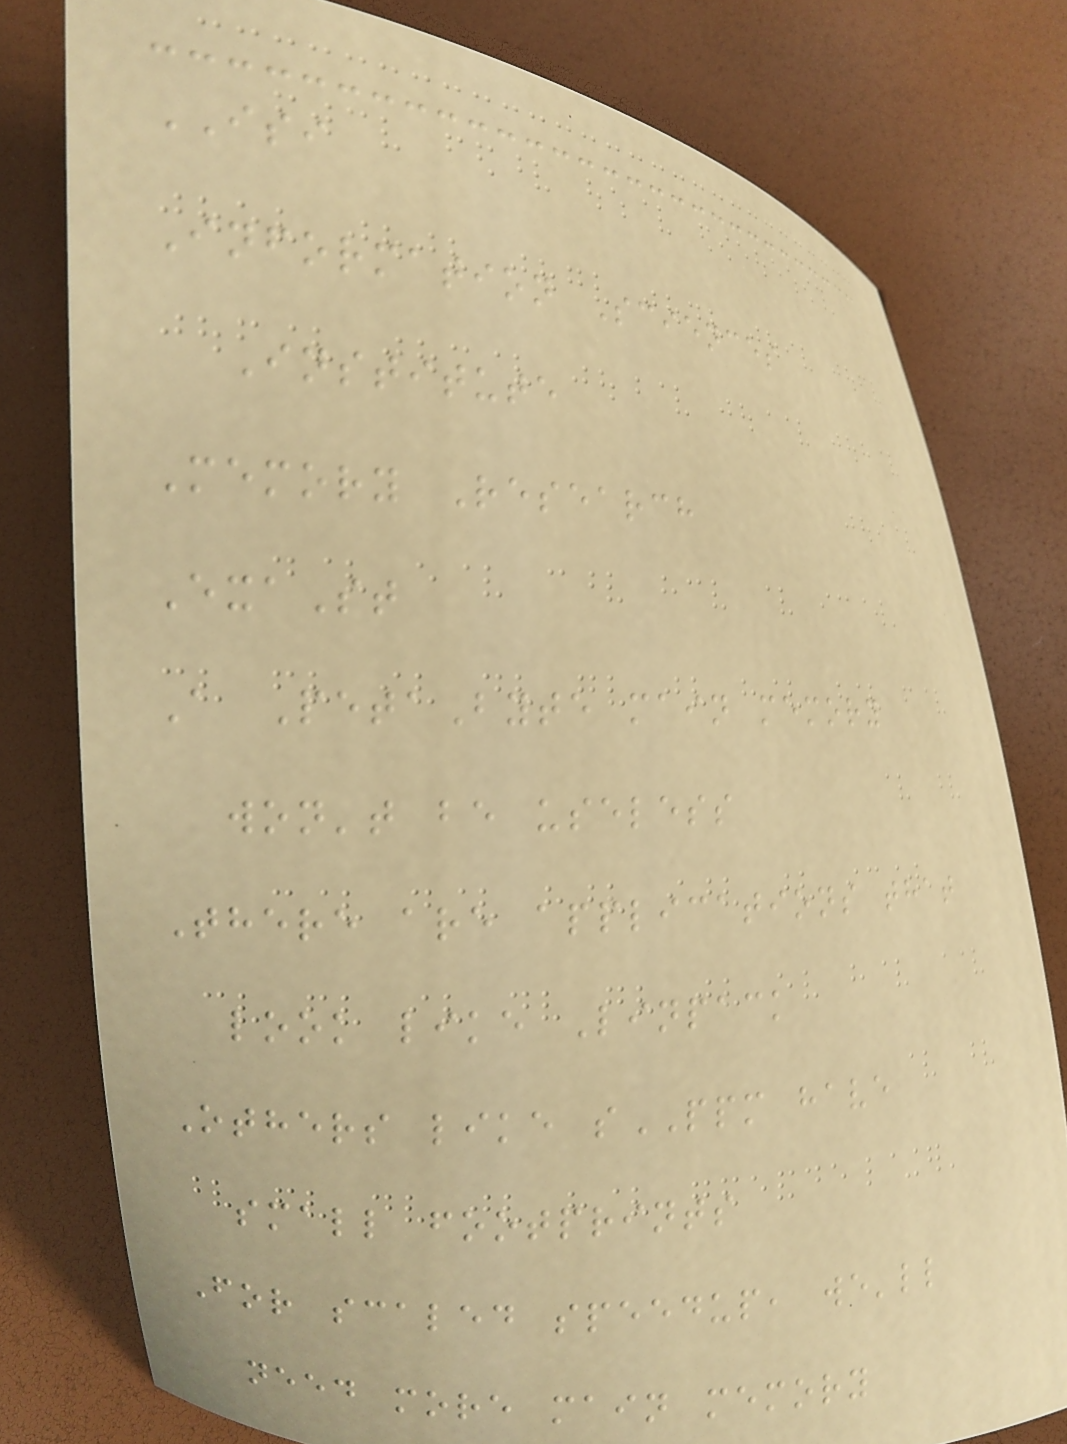ISI
Information Sciences
Institute
Memory Research
ExaSt
A PetaByte main memory
won't be useless
There are applications that
look like Linpack
Others like sPPM have
small footprints
For scaled speedup, we'll
need more main memory
